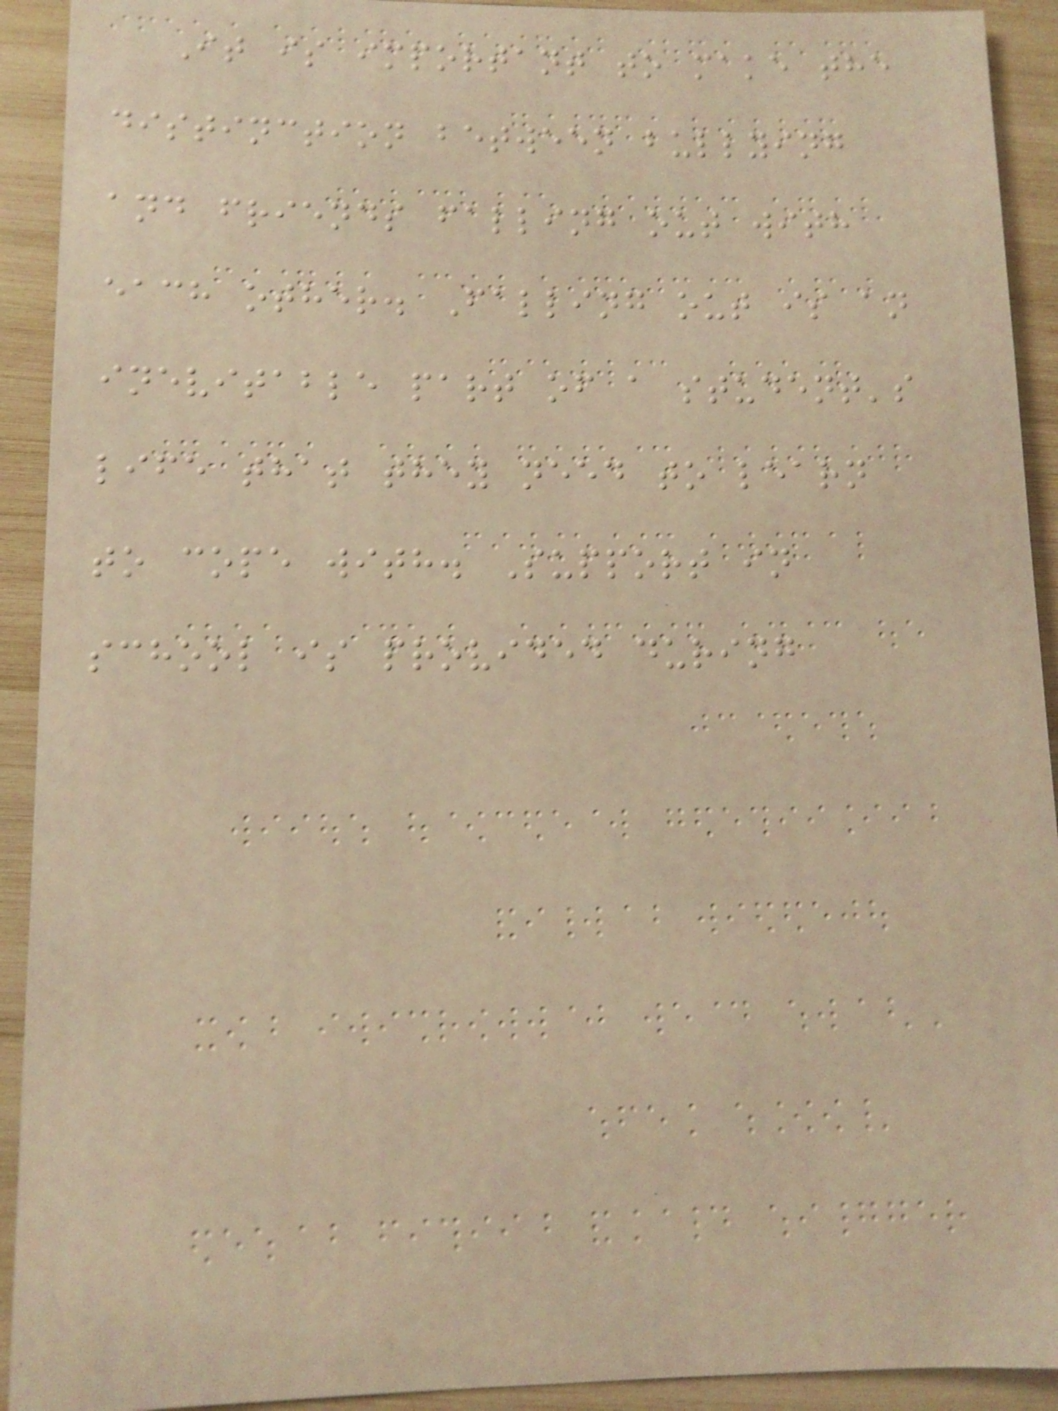It is important to make the
distinction between bullying
and friends falling out with
each other. Falling out is an
inevitable part of a student's
life that they need to learn
to cope with. Support in
school is provided during
